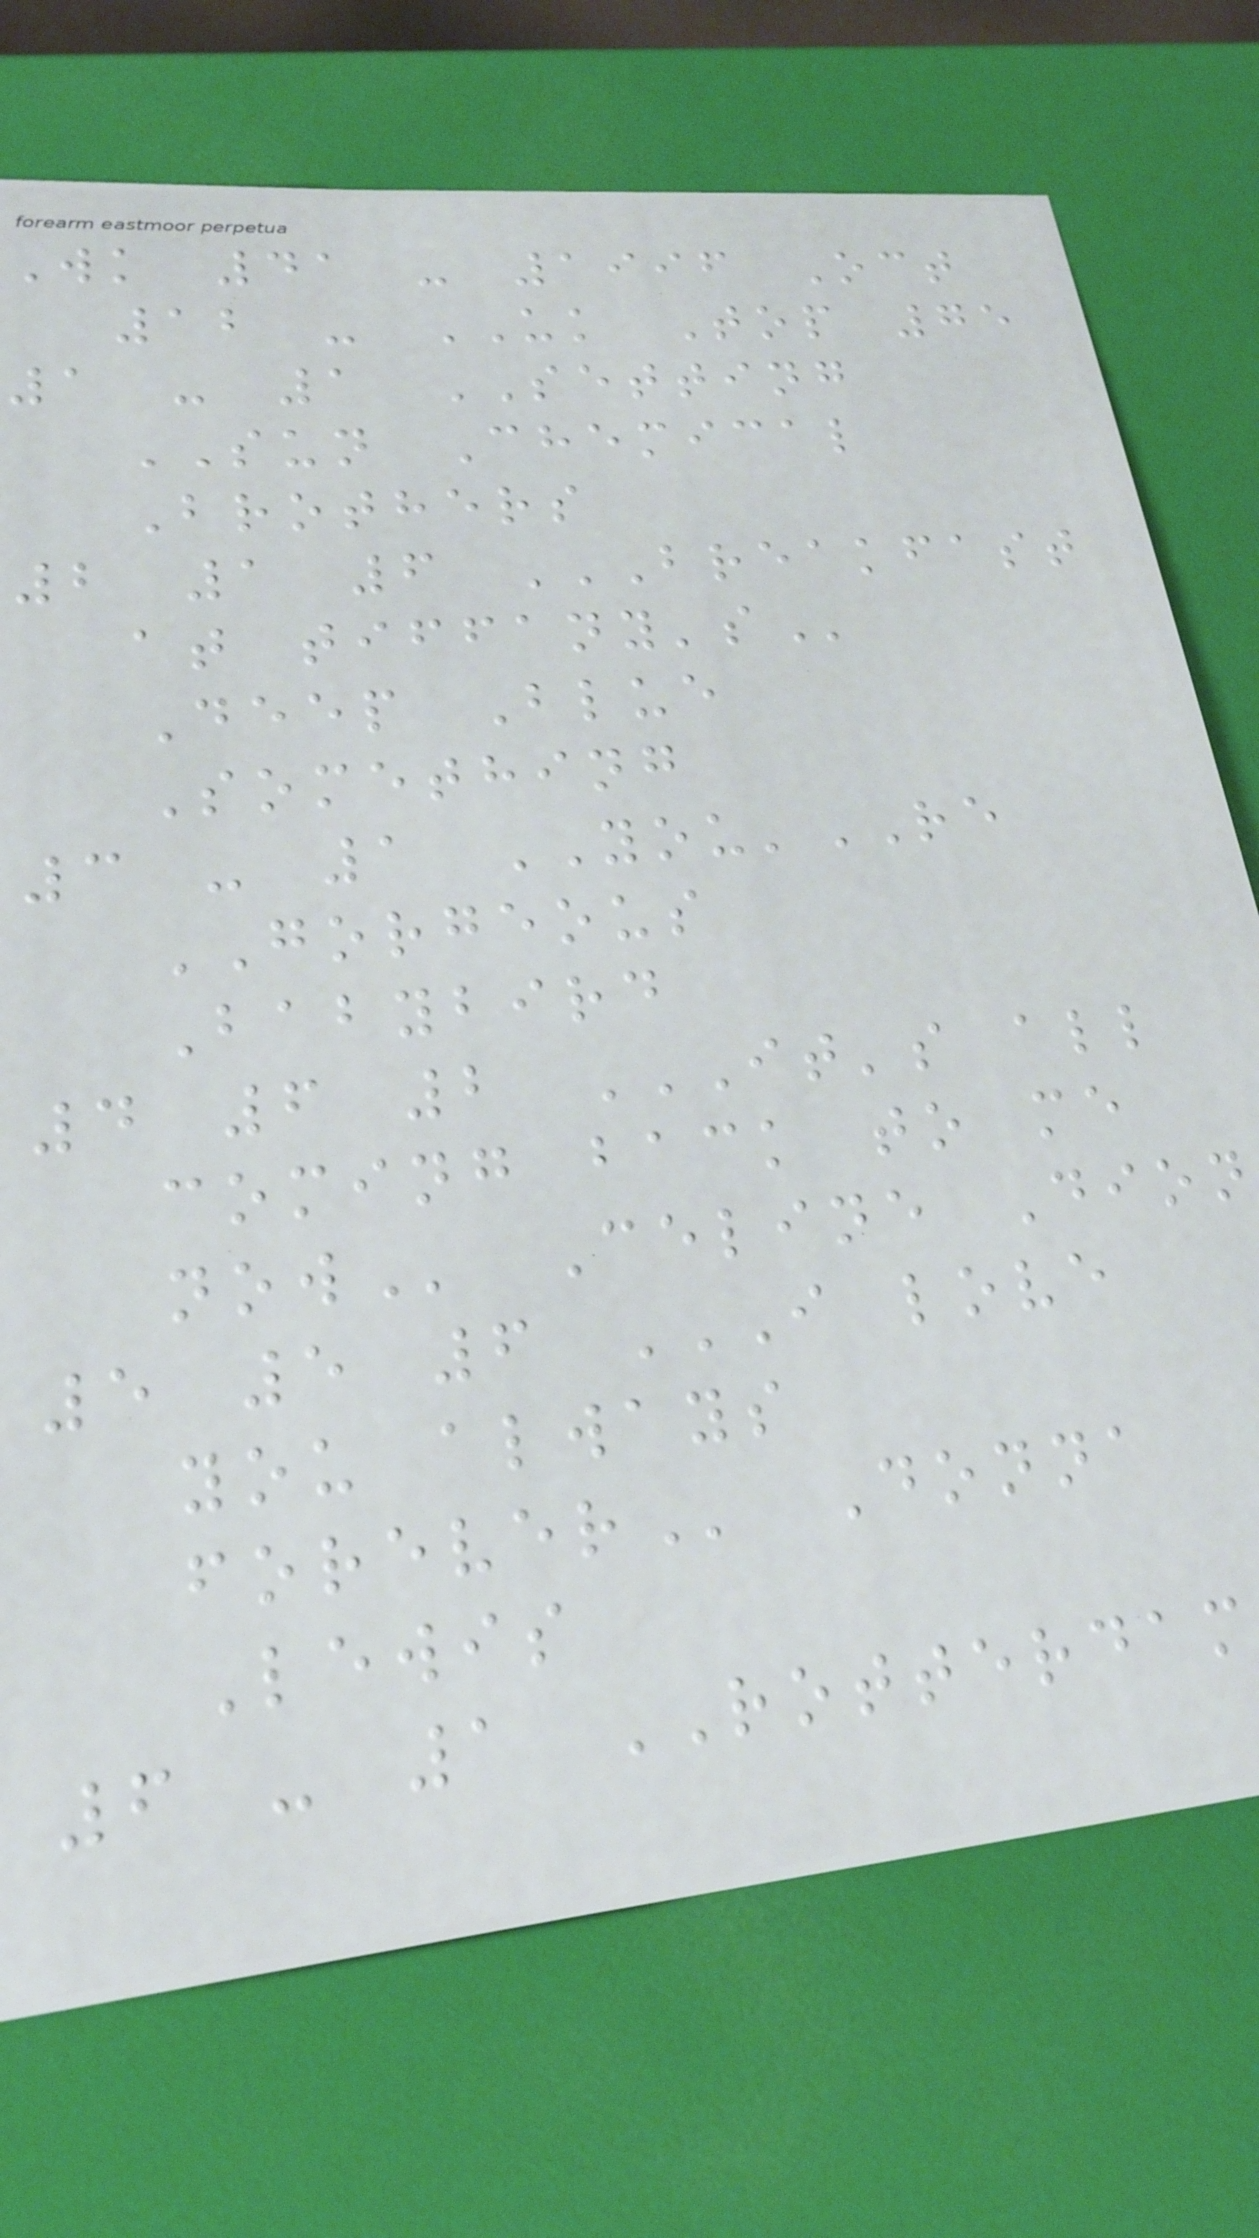Wk 41 - 1996 Oct
12 - UK Top 75
1 - 1 SETTING
SUN Chemical
Brothers
2 1 6 BREAKFAST
Deep Blue
Something
3 - 1 YOU'RE
GORGEOUS
Babybird
4 6 2 IT'S ALL
coming back to me
Celine Dion
5 5 6 I LOVE
you always
Donna
Lewis
6 - 1 ROTTERDAM
